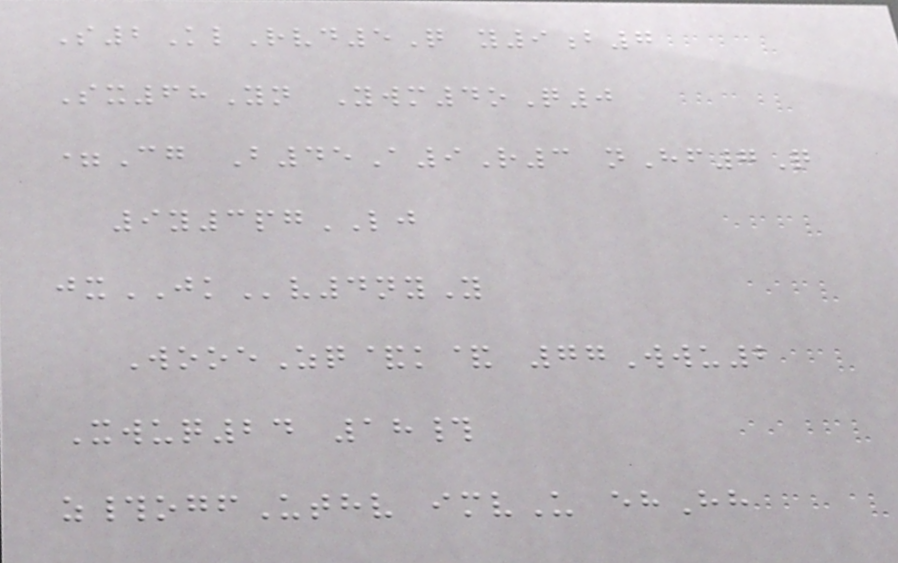S2KlRvd5Q y9b7
Sx68Yn Ywm4oQ0
=Cg B45A9R3 nHf7Q
9y3pgLJ
jxJKv4nyY
WooeZq&k& 77Wwu2
Xwuq24 18#
z#ogfUthv imvU ehHh
